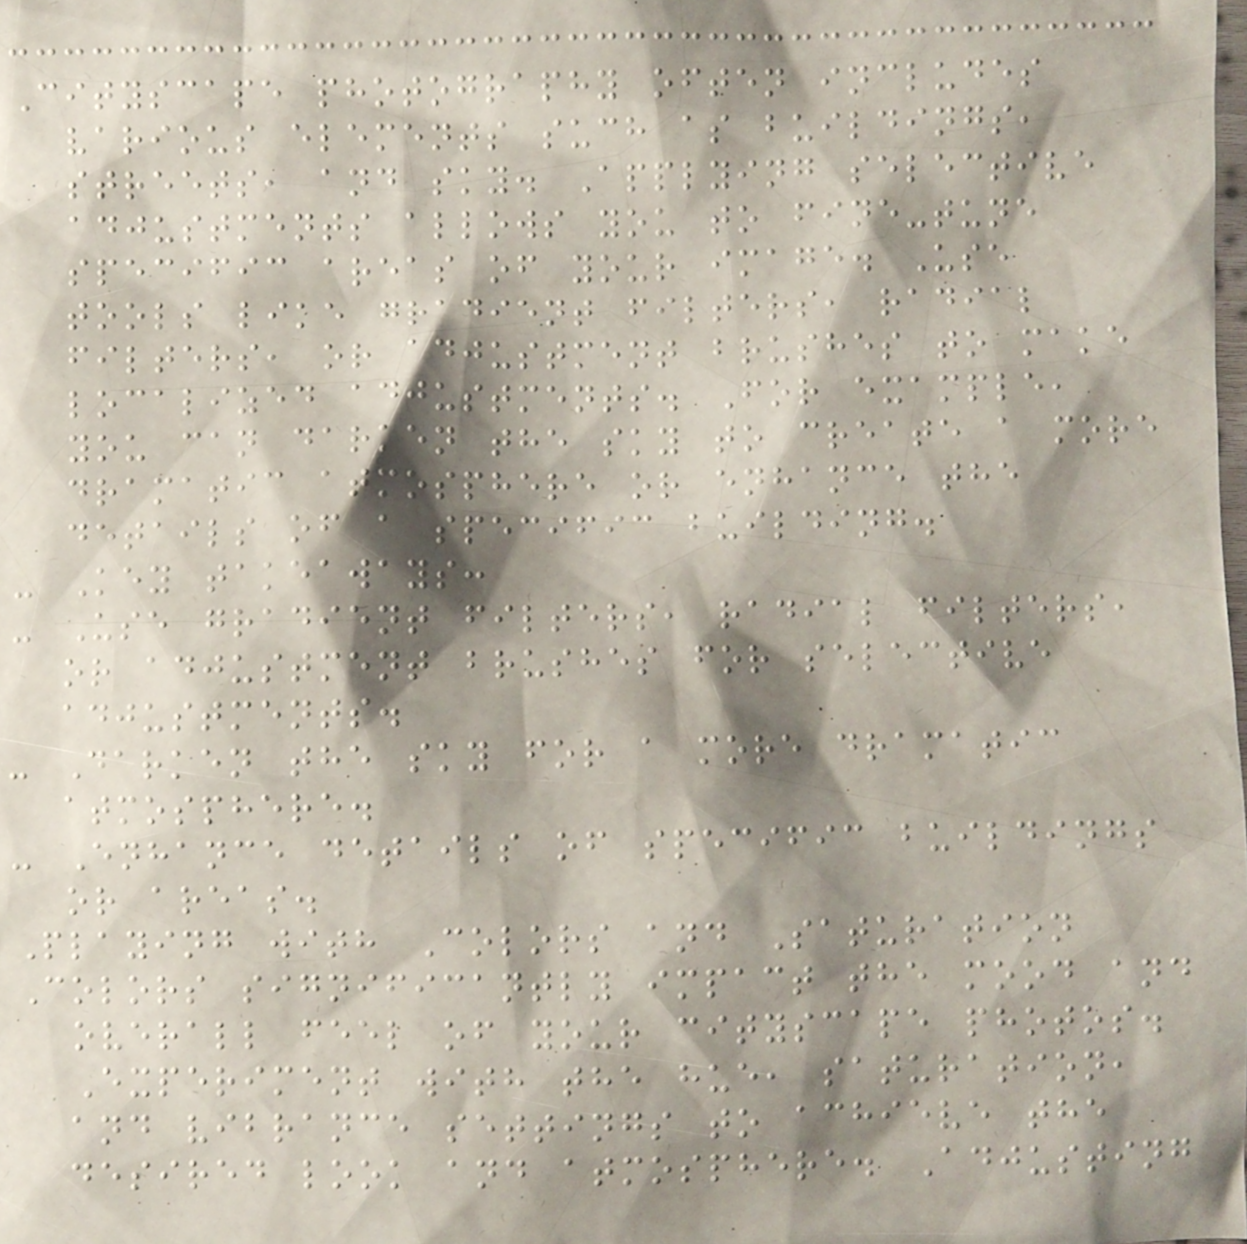Cityscape photography often includes
various elements such as buildings,
streets, and sky. Applying selective
adjustments allows you to fine-tune
specific areas of your image. Use
tools like gradient filters, radial
filters, or adjustment brushes to make
localized adjustments. For example,
you can darken the sky to create a more
dramatic atmosphere or enhance the
details of a specific building.
- Key takeaways:
- Use gradient filters, radial filters,
or adjustment brushes for selective
adjustments.
- Darken the sky for a more dramatic
atmosphere.
- Enhance details of specific buildings
or areas.
Playing with Colors and Saturation
Colors significantly impact the mood and
overall feel of your cityscape photos.
Experiment with the hue, saturation,
and vibrance settings to achieve the
desired look and atmosphere. Adjusting
